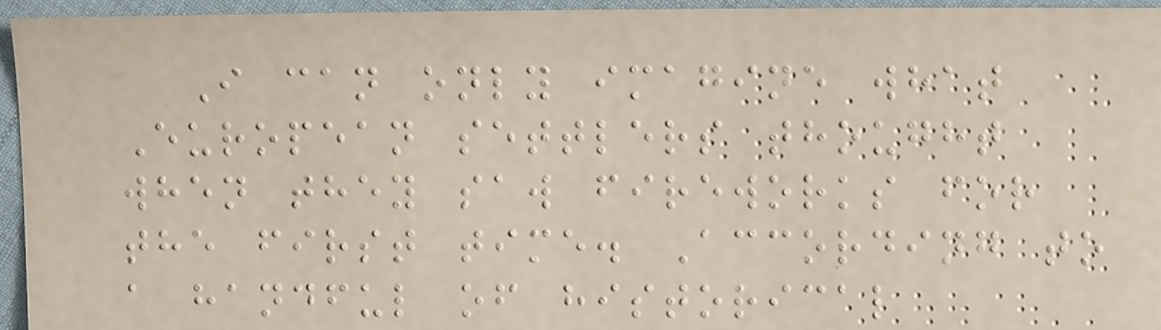I can only imagine what
European settlers thought
when they saw fireworks for
the first time. According to
a handful of historical
